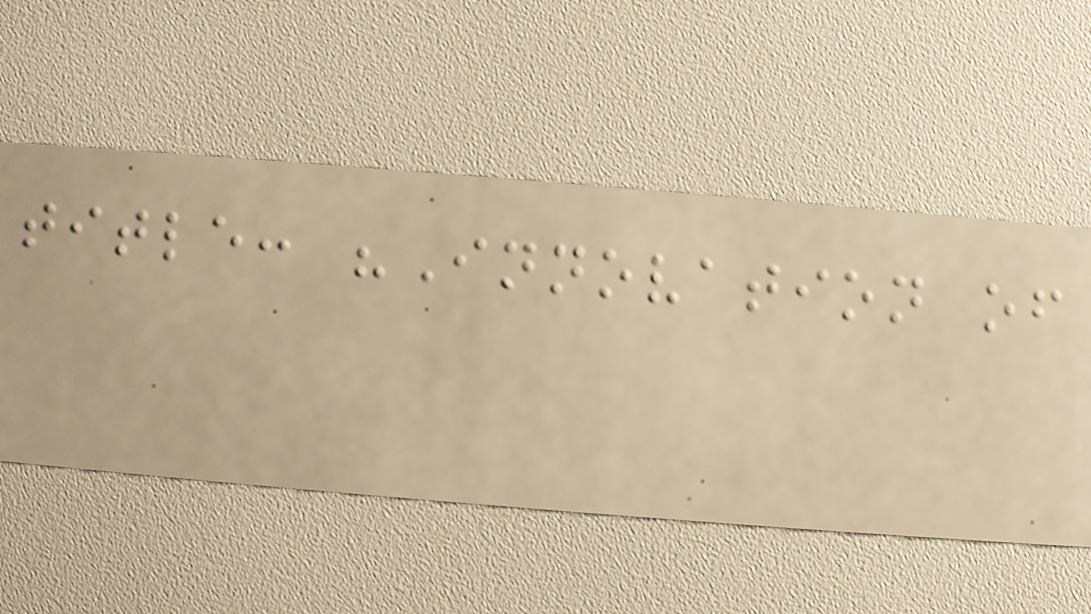title: "Innovation of
